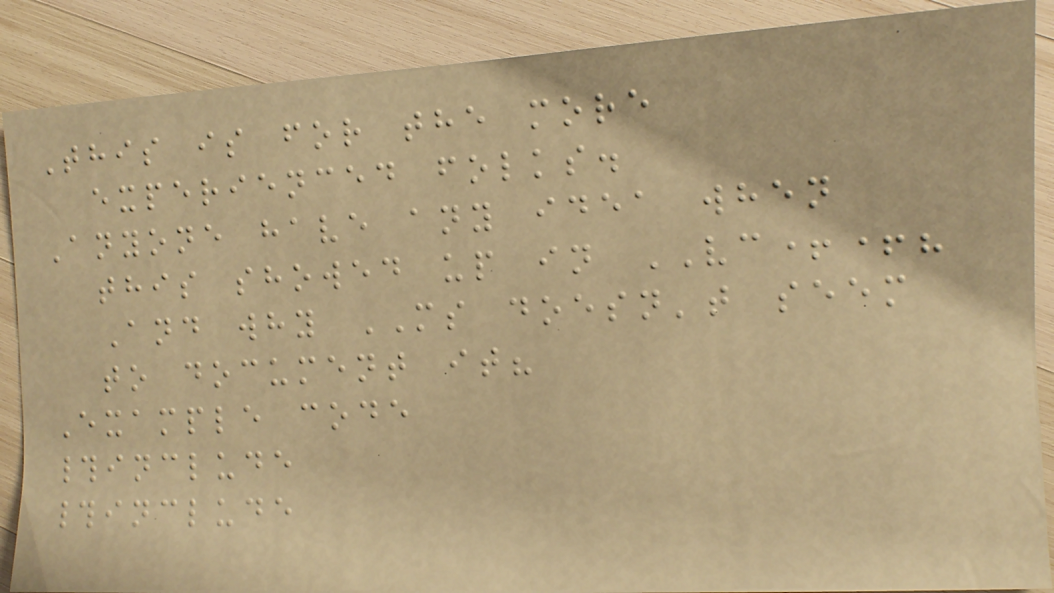This is for the more
experienced folks.
Anyone have any idea when
this showed up in VC++?
And why MS doesn't seem
to document it?
Example code
#include
#include
